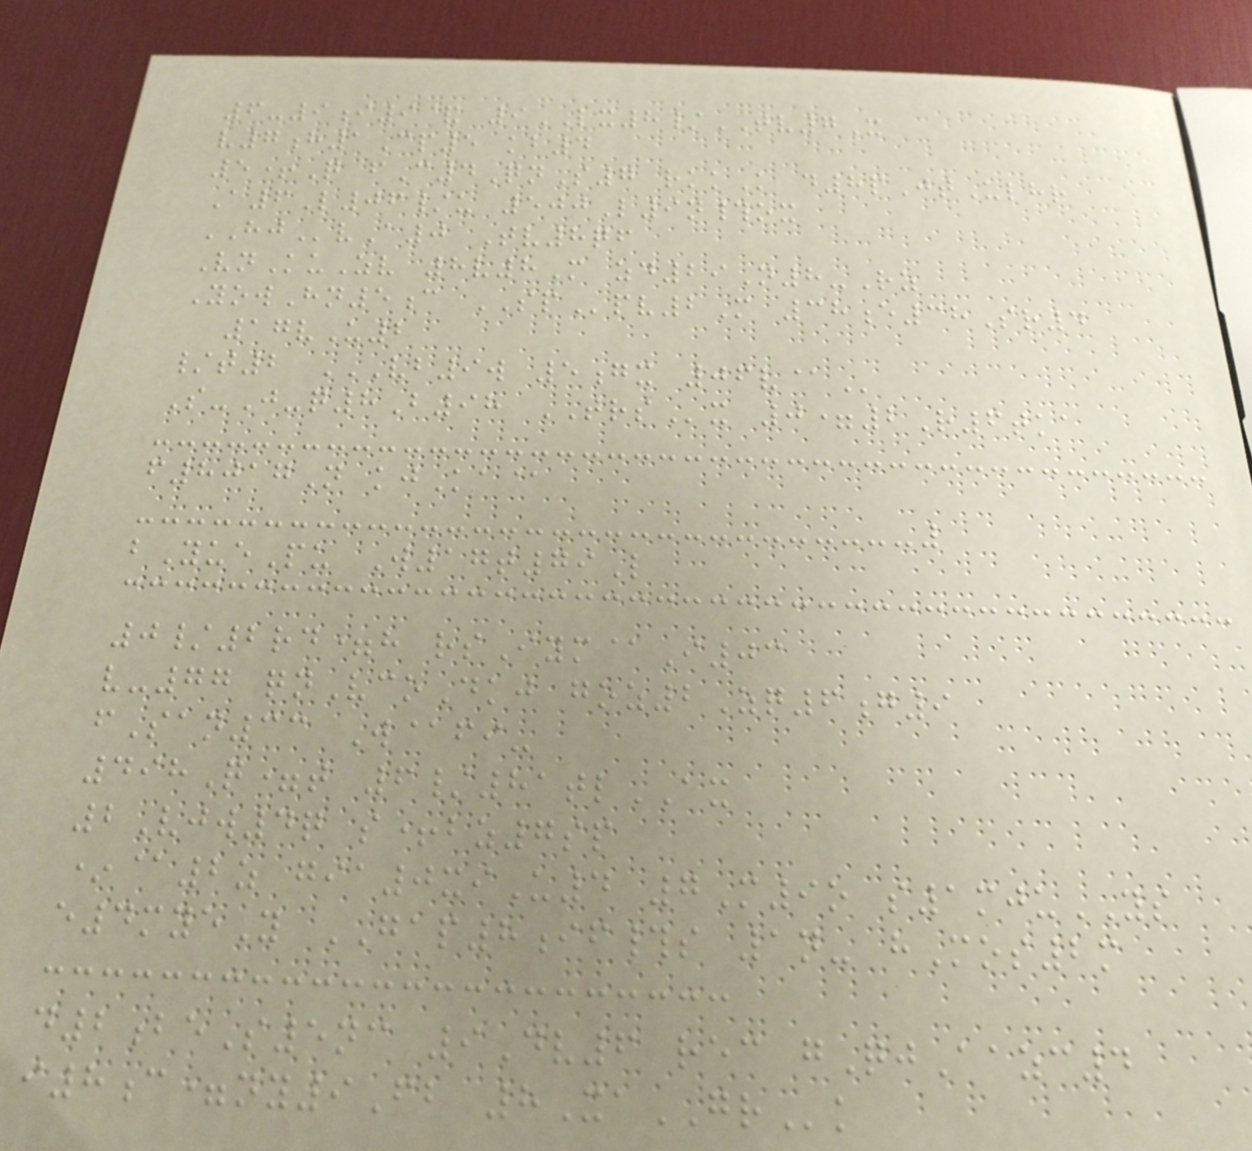6-9i9& 9LX8/TV7X
v7h1Cp5 kb4
5+Q fC4QnS7 rkkK d8pJtUlhr
A6L06/u 500L9n#ox
HJvA0 Tv8qf
VnKuZv 8v8M zd29N8-Rz
YowHn5c SPpv2M 38e38Sr4
17vU2
/t2 VB9W 5GX 06V@
S-J-q8B98 TRSx 0=2R6tka
f8017N kjKa@
bYuePu W17t79L
0/2rd=h rsIym@I03
v-77 qnVcoDkj goz2Zq6g9
fSan33 W@fi-
498Q=t 6/81tlAX
2Vjw4q s+bz7sp
*@2z gia0xiU4 7M9o s1mjuYS
e4myeY GAP8if#s 1n- hMos2m
d2beS5nc 9Dv6 rec gQjAazc4
i8c=ny9Fb 8XaGRk
